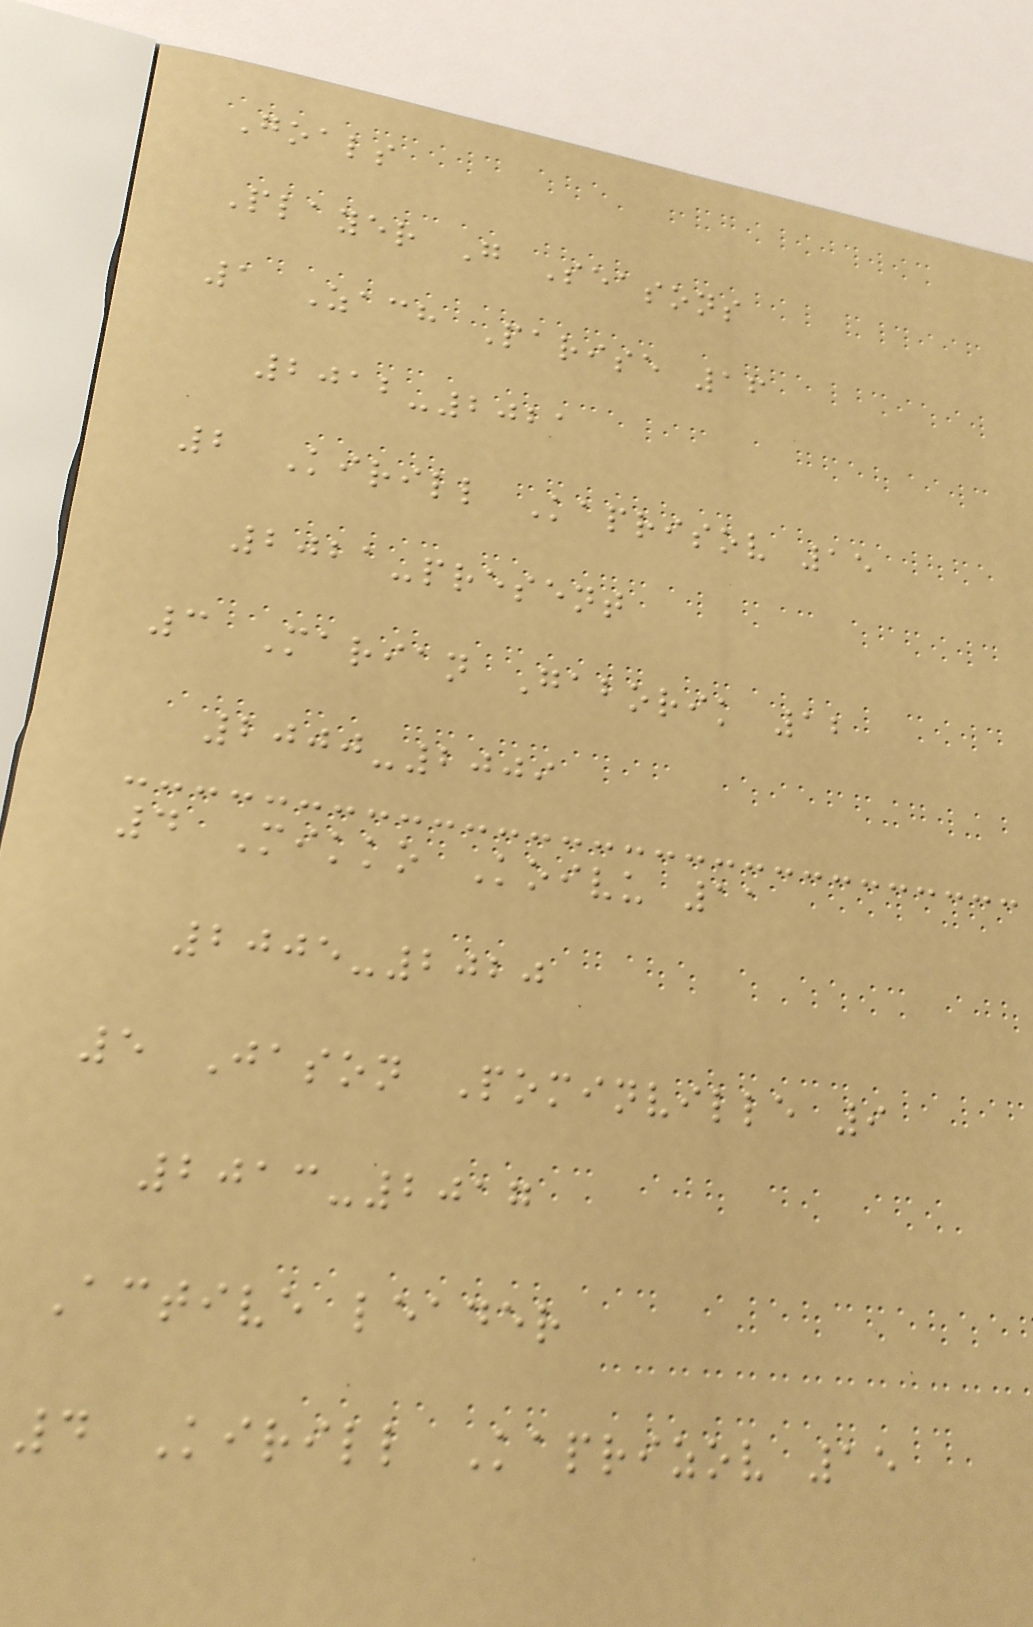Goals
Player G Seasons
1 Zach Parise 16
2012-2021
2 Kirill Kaprisov 15
2021-present
3 Marian Gaborik 12
2000-2009
4 Mikko Koivu 11
2005-2020
5 Jason Pominville 9
2013-2017
Active leader
4 Kirill Kaprizov 15
